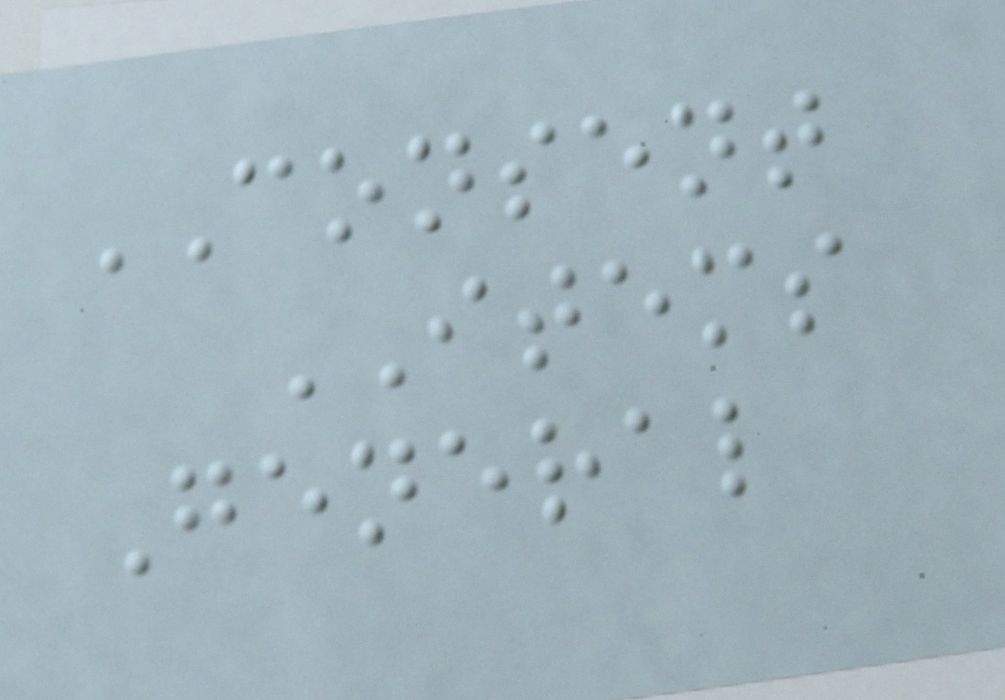CONSENT
ITEMS
General
